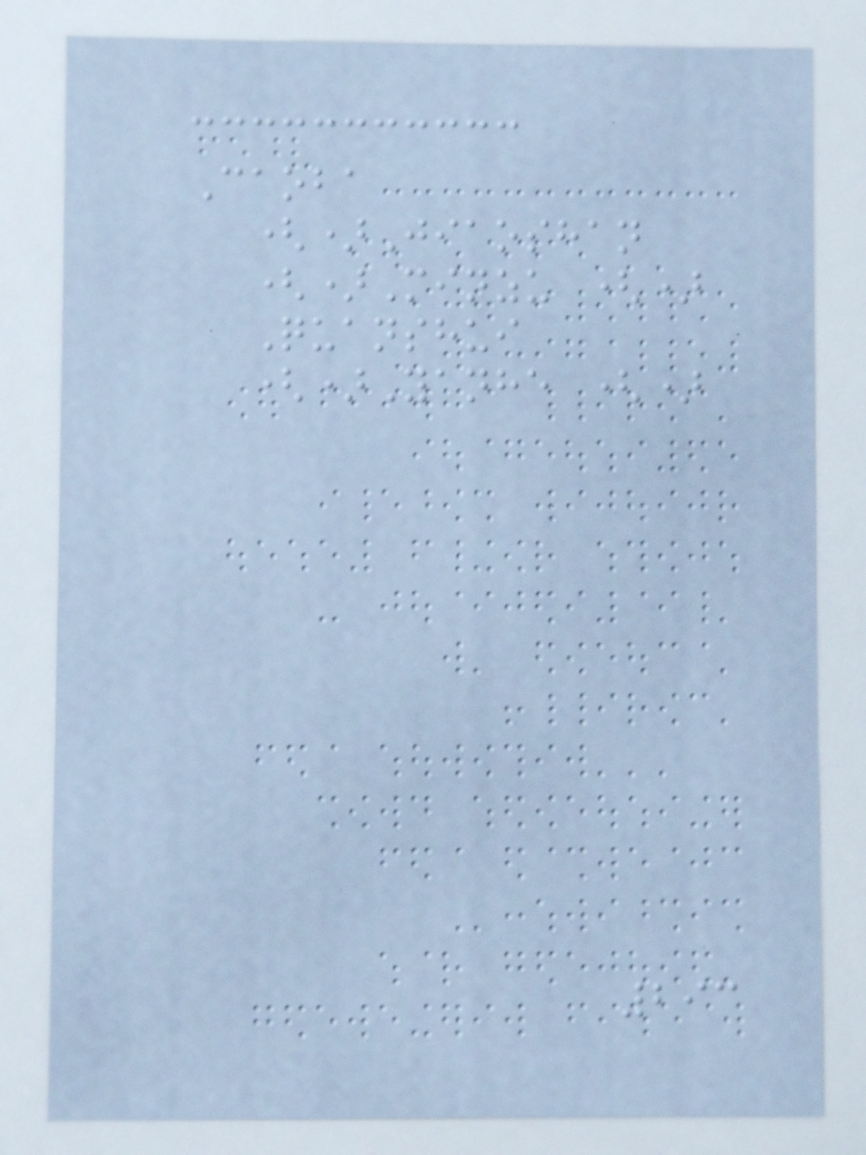Caoba
()Jiaoshan
()Minzu ()
Quanshui
()Yanhe ()
293
